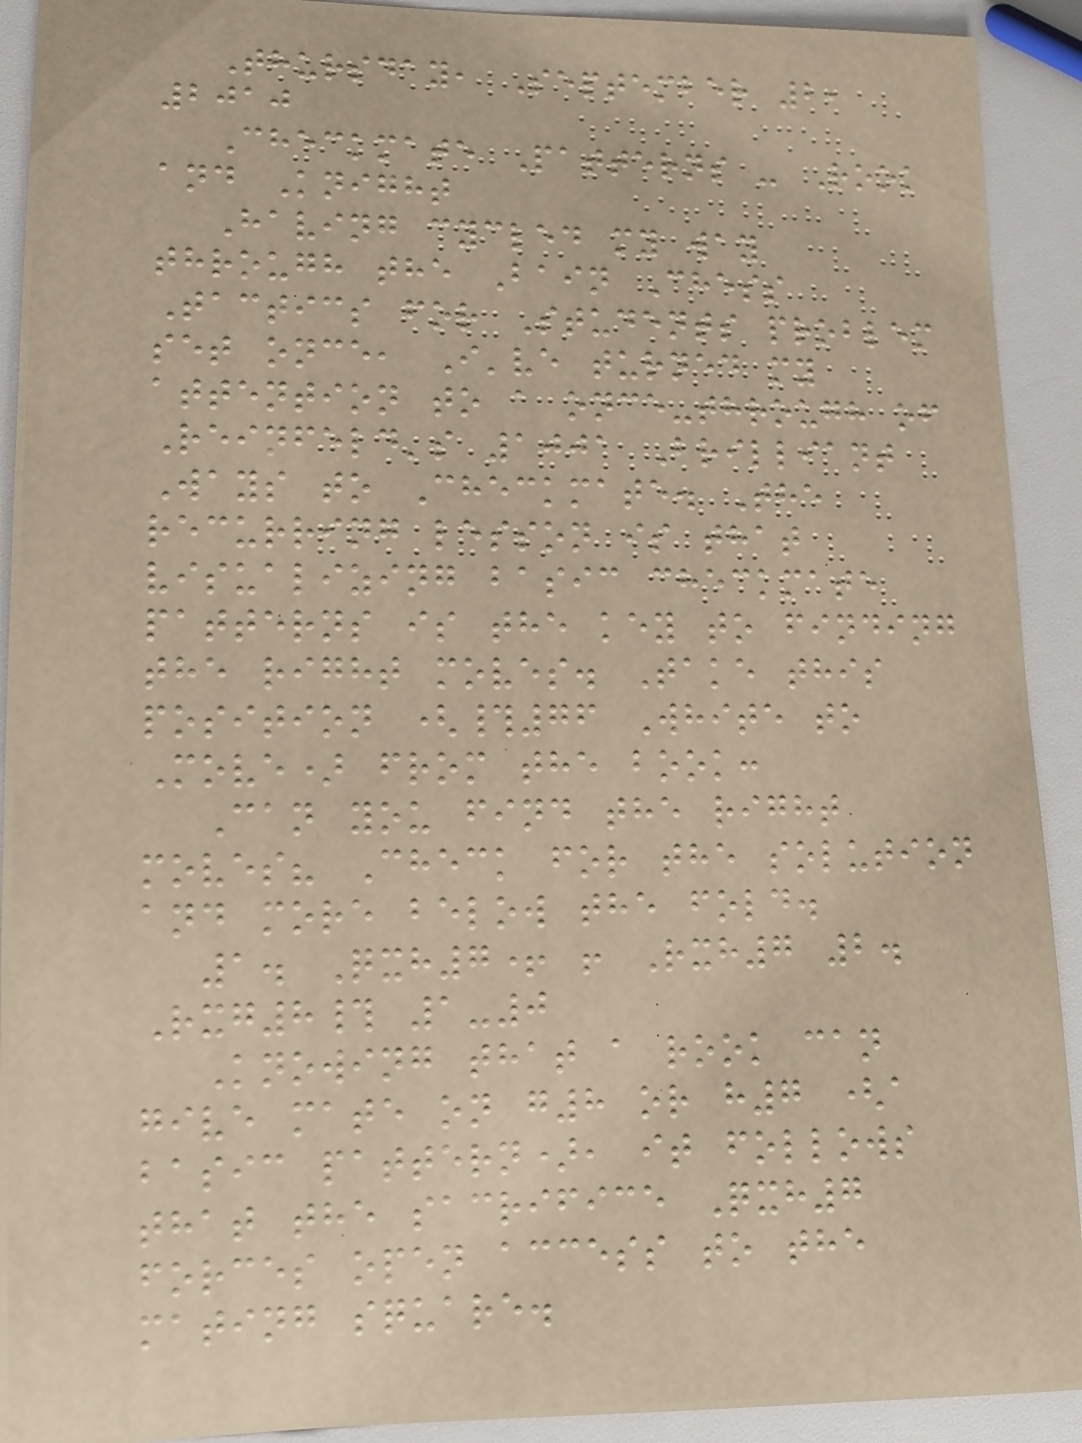Thursday, September 2,
2010
Checkmate Patterns - Rook
and Knight
Having cycled my way
through the Bain Chess
Tactics for Students problem
set once, I've turned my
attention to a once-through of
Reinfeld's 1001 Brilliant
Ways to Checkmate. The
recurring lesson is that
visualizing basic checkmate
patterns is the key to finding
the right moves. Take this
position (#76 White to
Move) from the book:
Can you find the right
moves? Check for the solution
and more below the fold.
1. Qxh7+ ! Rxh7 2.
Rxg8# 1-0
Knowing that a rook can
give mate on g8 or h7 (a
basic pattern), it follows
that the sacrifice Qxh7
forces open access to the
mating square.
